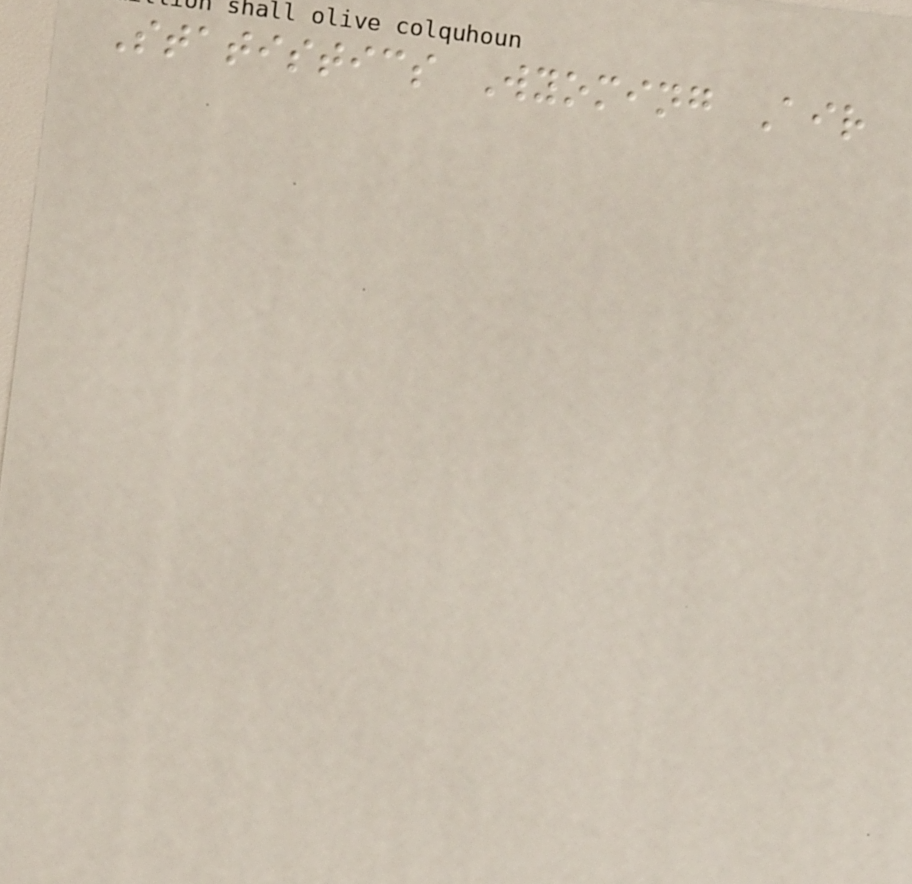Statistics Wyoming Air
